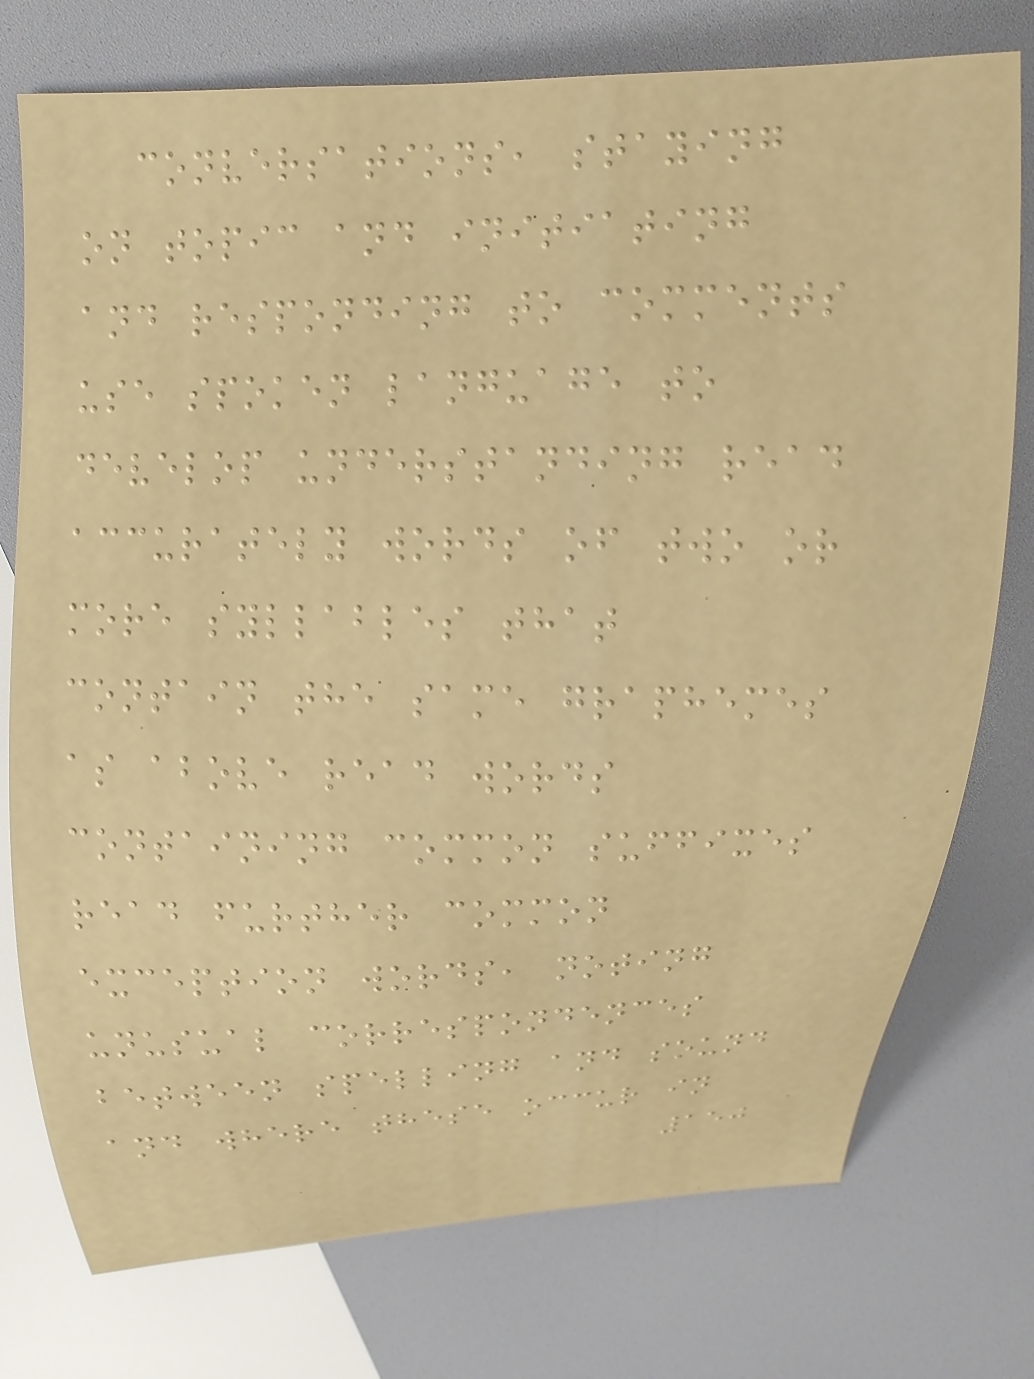conversations, staying
on topic and initiating
and responding to comments
use spoken language to
develop understanding read
accurately words of two or
more syllables that
contain the same graphemes
as above read words
containing common suffixes
read further common
exception words, noting
unusual correspondences
between spelling and sound
and where these occur in
150
